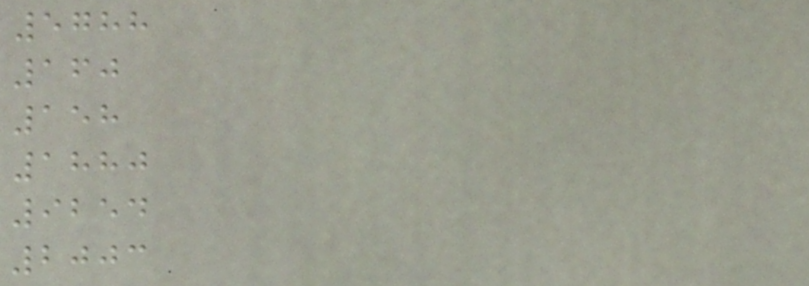5788
160
158
1880
9254
2003
